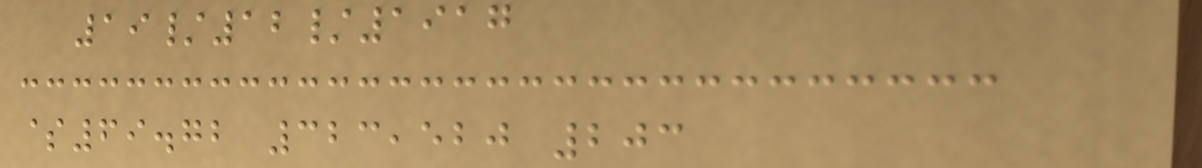19/12/1917
$69.72 323,520 203
